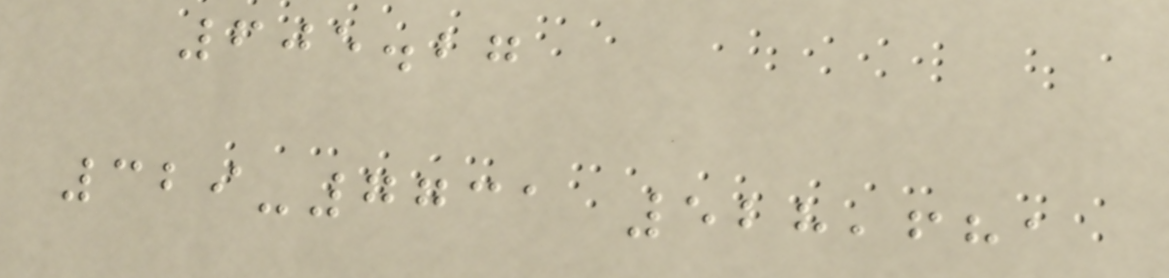605.27
329-7731 528,681
